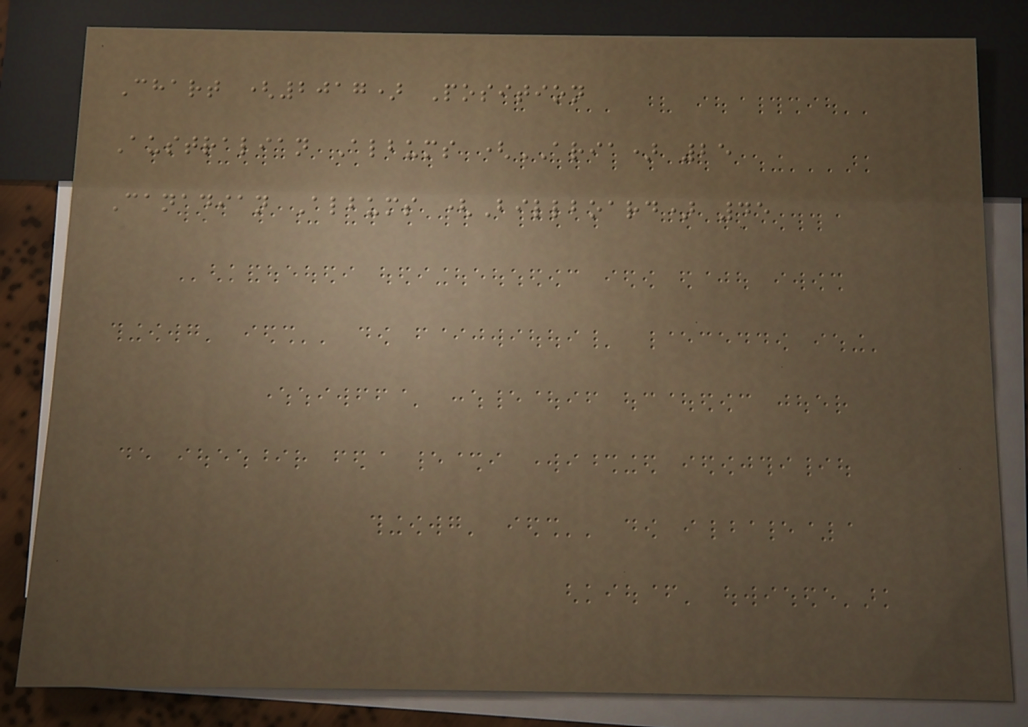Chart (2017) Position
Australian Albums (ARIA) 25
Canadian Albums (Billboard) 45
